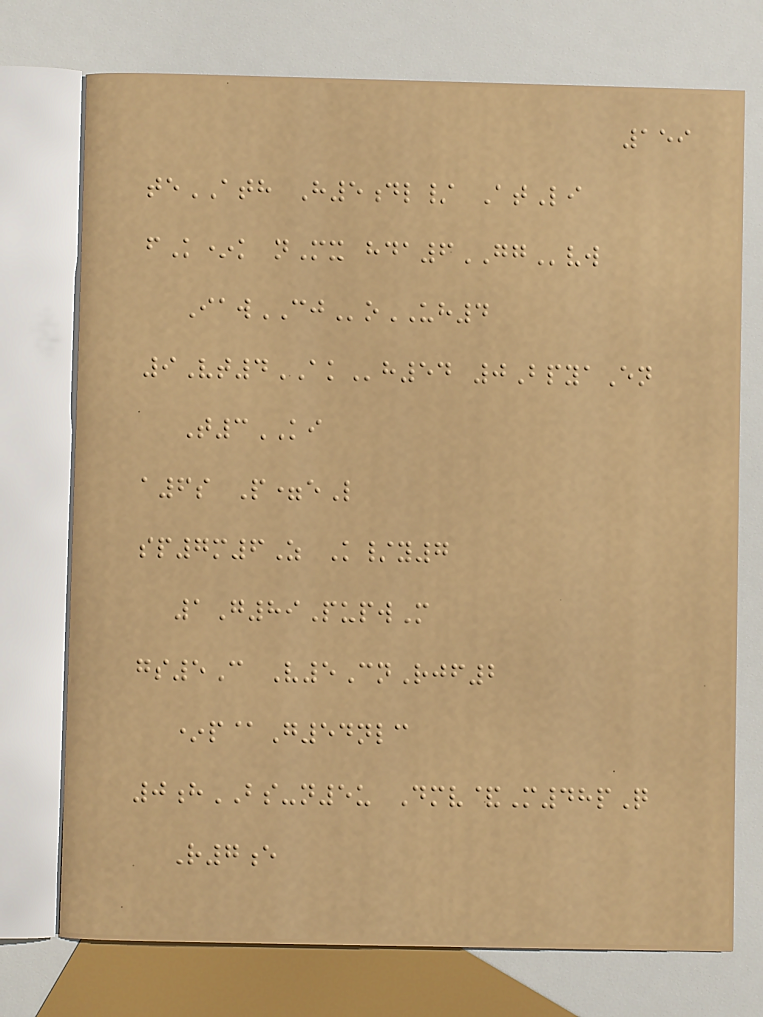159
teATH H5dl/ AtLi
fK*k nMx hda6GGvw
IawCJoUH4
9Vt4AKh54 0BpyaEn
T3KI
a6s P=eL
sp7m6Z K/y7
1G89PupwM
gs5C V5CnRjf2
*p@G54nlc
0hBS-n5u Dmv&M48pQ
R7e
